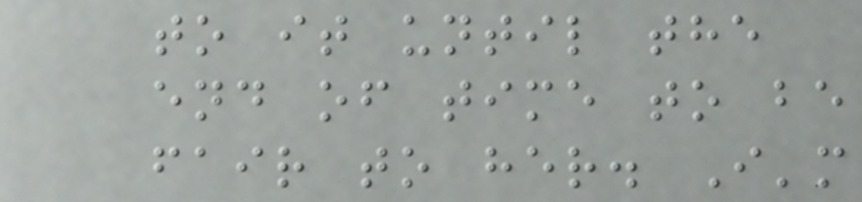to it until the
end of time to be
fair to her. I'm
